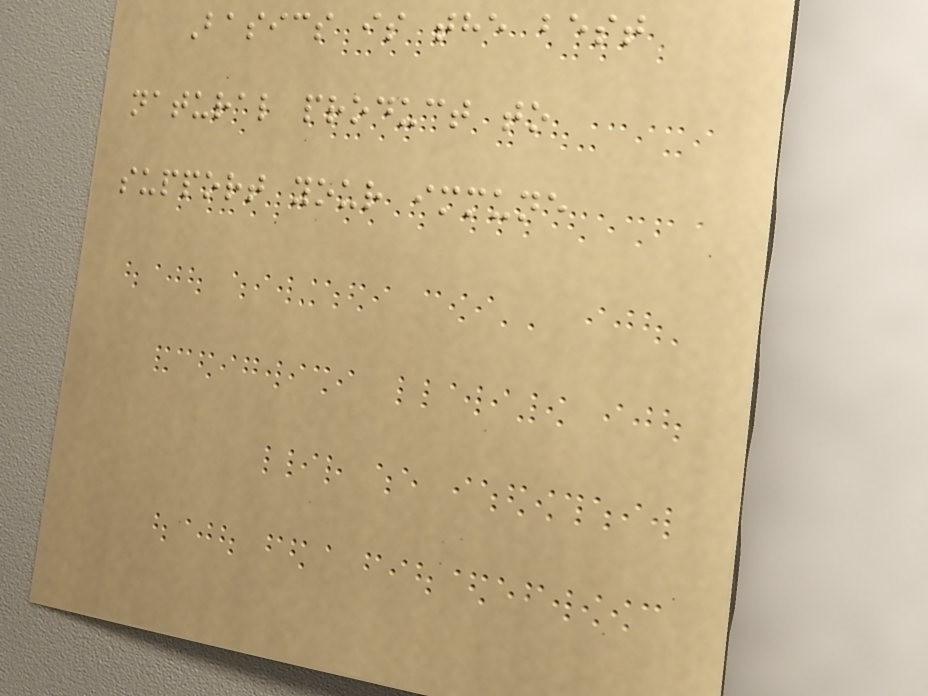Basics is the best
natural product to
support your immune
